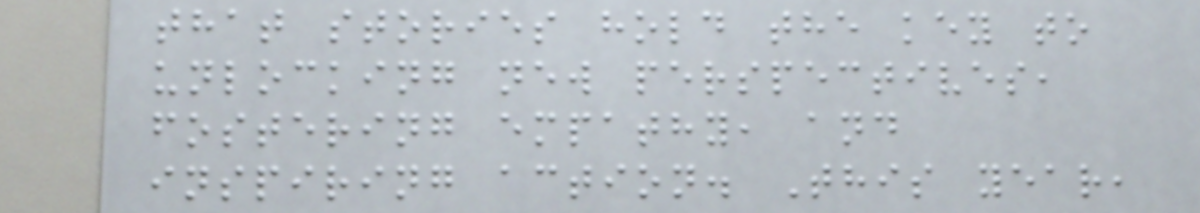that stories hold the key to
unlocking new perspectives,
fostering empathy, and
inspiring action. This year,
